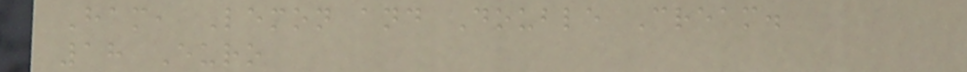Ham, Lemon and Double Cream.
18 Euro
